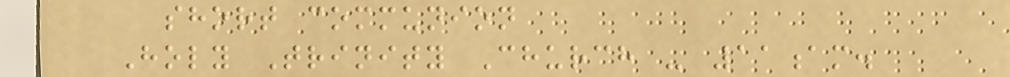short communion
Holy Trinity Church - 11am.
